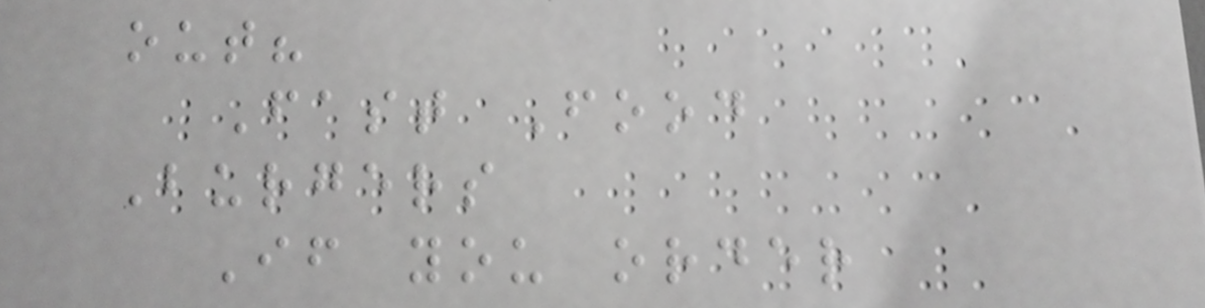out?
Fast Food
Burgers
If you order
